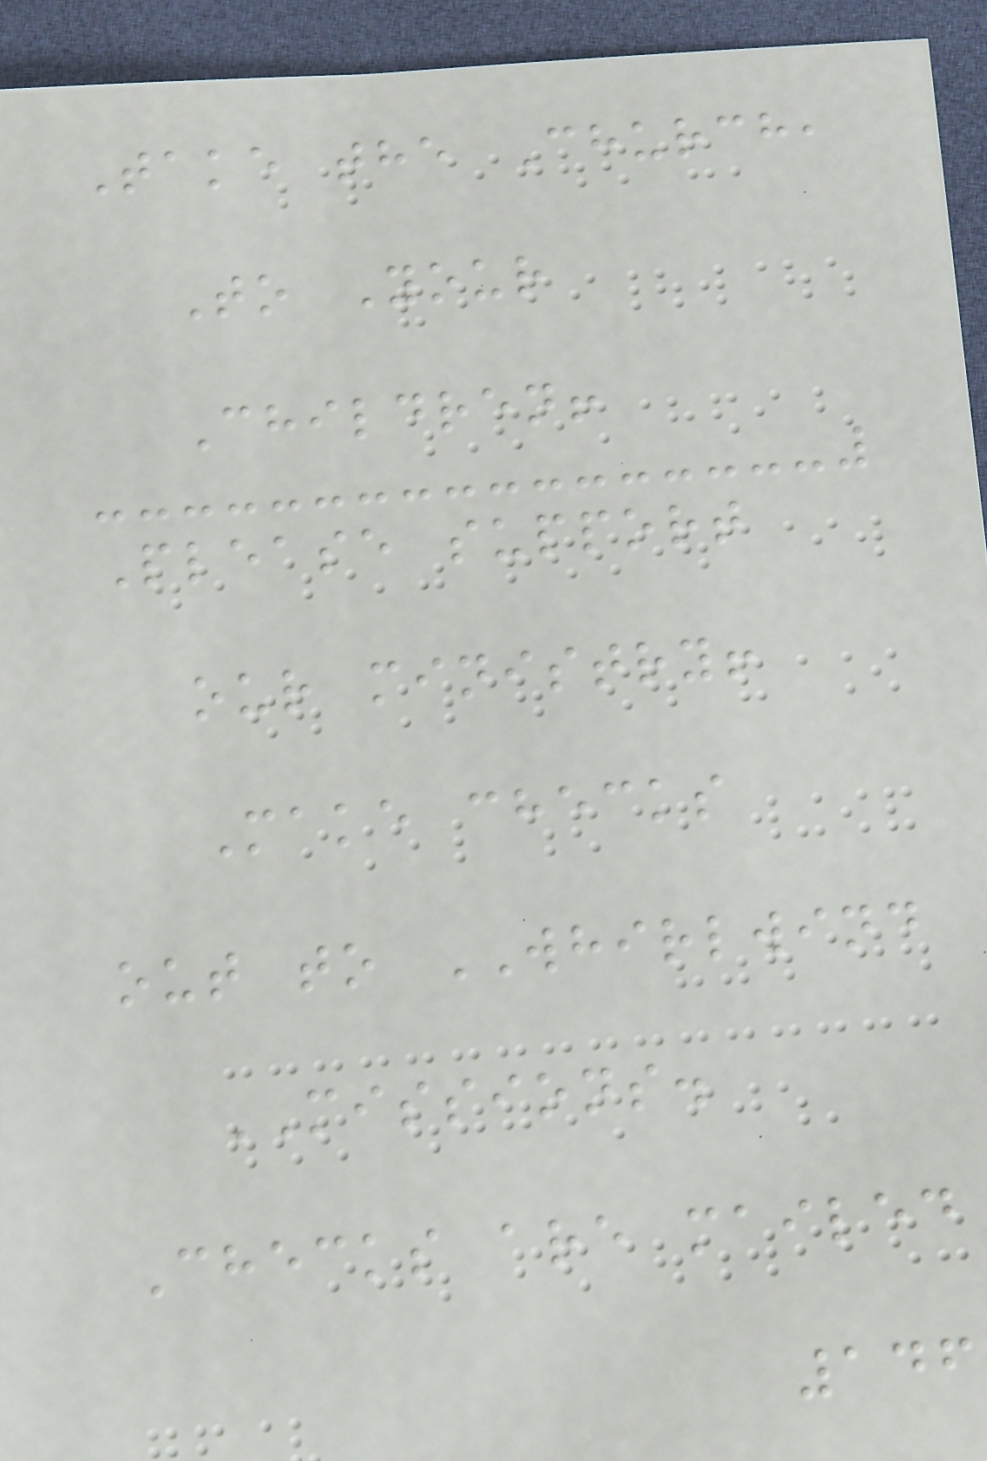Take the Church,
To Your
Children!
Please support
our ministry!
Make checks
out to WHIRLWIND
MISSIONS.
Checks are mailed
146
